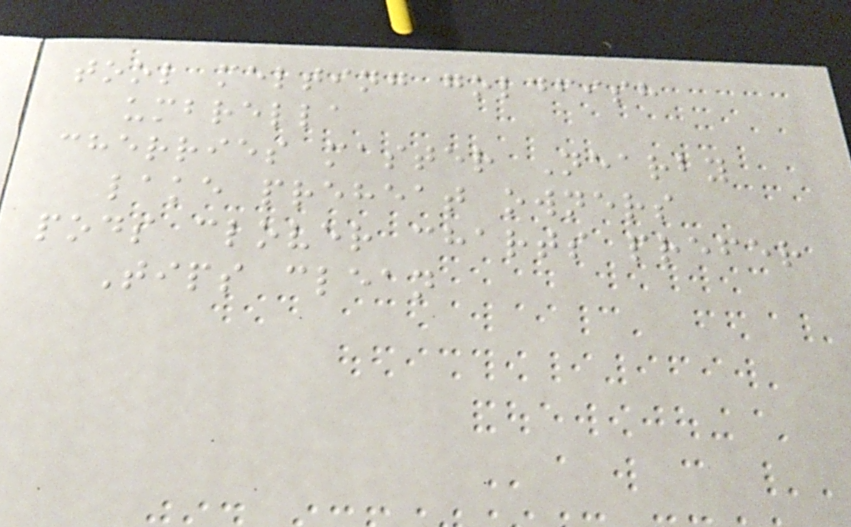tool melting goldfish
umbrella
cherries master Nearby
lake preheat owners
pods clover charts prefer
Tips clean
